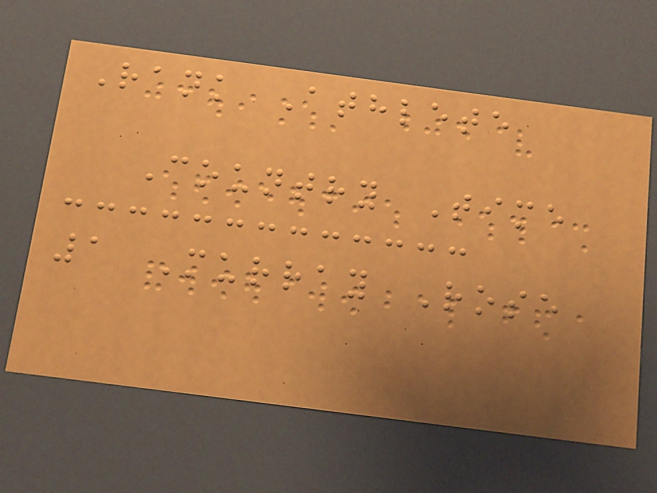Rank Athlete
Country Time
1 Murray Rose
